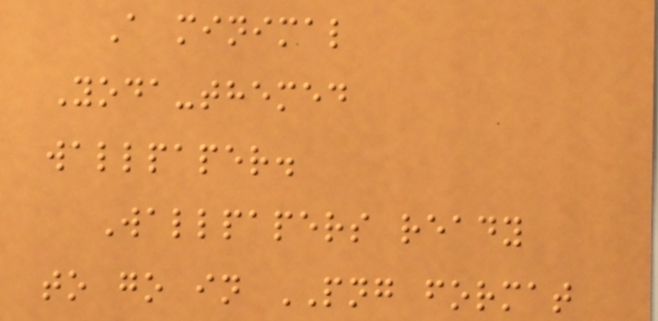A minimal
Yoda-themed
wallpaper.
Wallpapers ready
to go in PNG format
